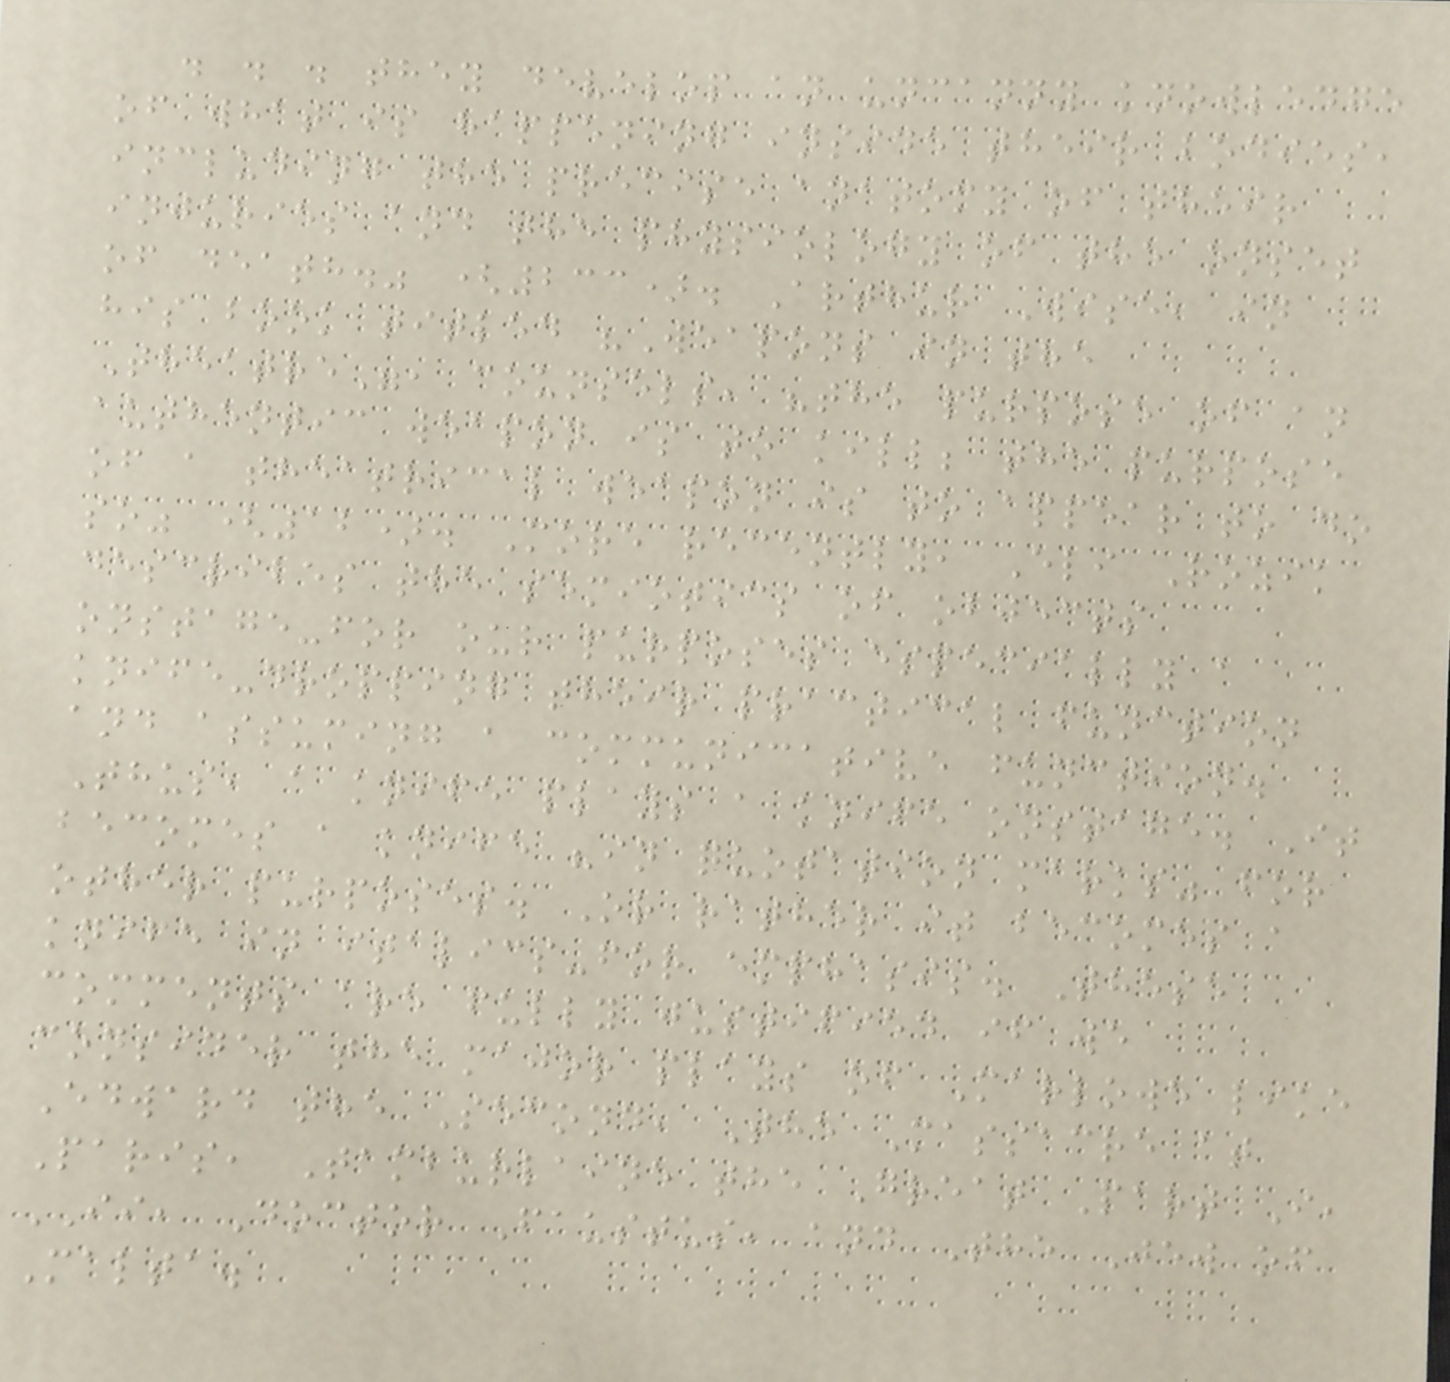. . . they develop an uncanny knowledge
of what is happening inside their bodies,
including the precise anatomy of their
injuries and the physiology of the onset
of death." (233). Arthur Wise, in
his book titled "Weapons in the
Theatre", counsels, "the purpose of an
authentic weapon is to kill; the purpose
of a theatrical weapon is to appear to do
so" (12). More recently, Eli Rozik
describes the semiotics of objects
onstage-for our purposes especially a
knife-dropping their practical function
and assuming a communicative function.
Thus, a knife plays a knife onstage. It
becomes a knife "in quotation marks" for
other purposes. Or rather it becomes a
knife in italics-for emphasis. These
comments are fully justified if we
consider the major plays of Marlowe like
Edward the Second, The Massacre at
Paris, Tamburlaine the Great Part I,
II, Doctor Faustus, and The Jew of
Malta.
